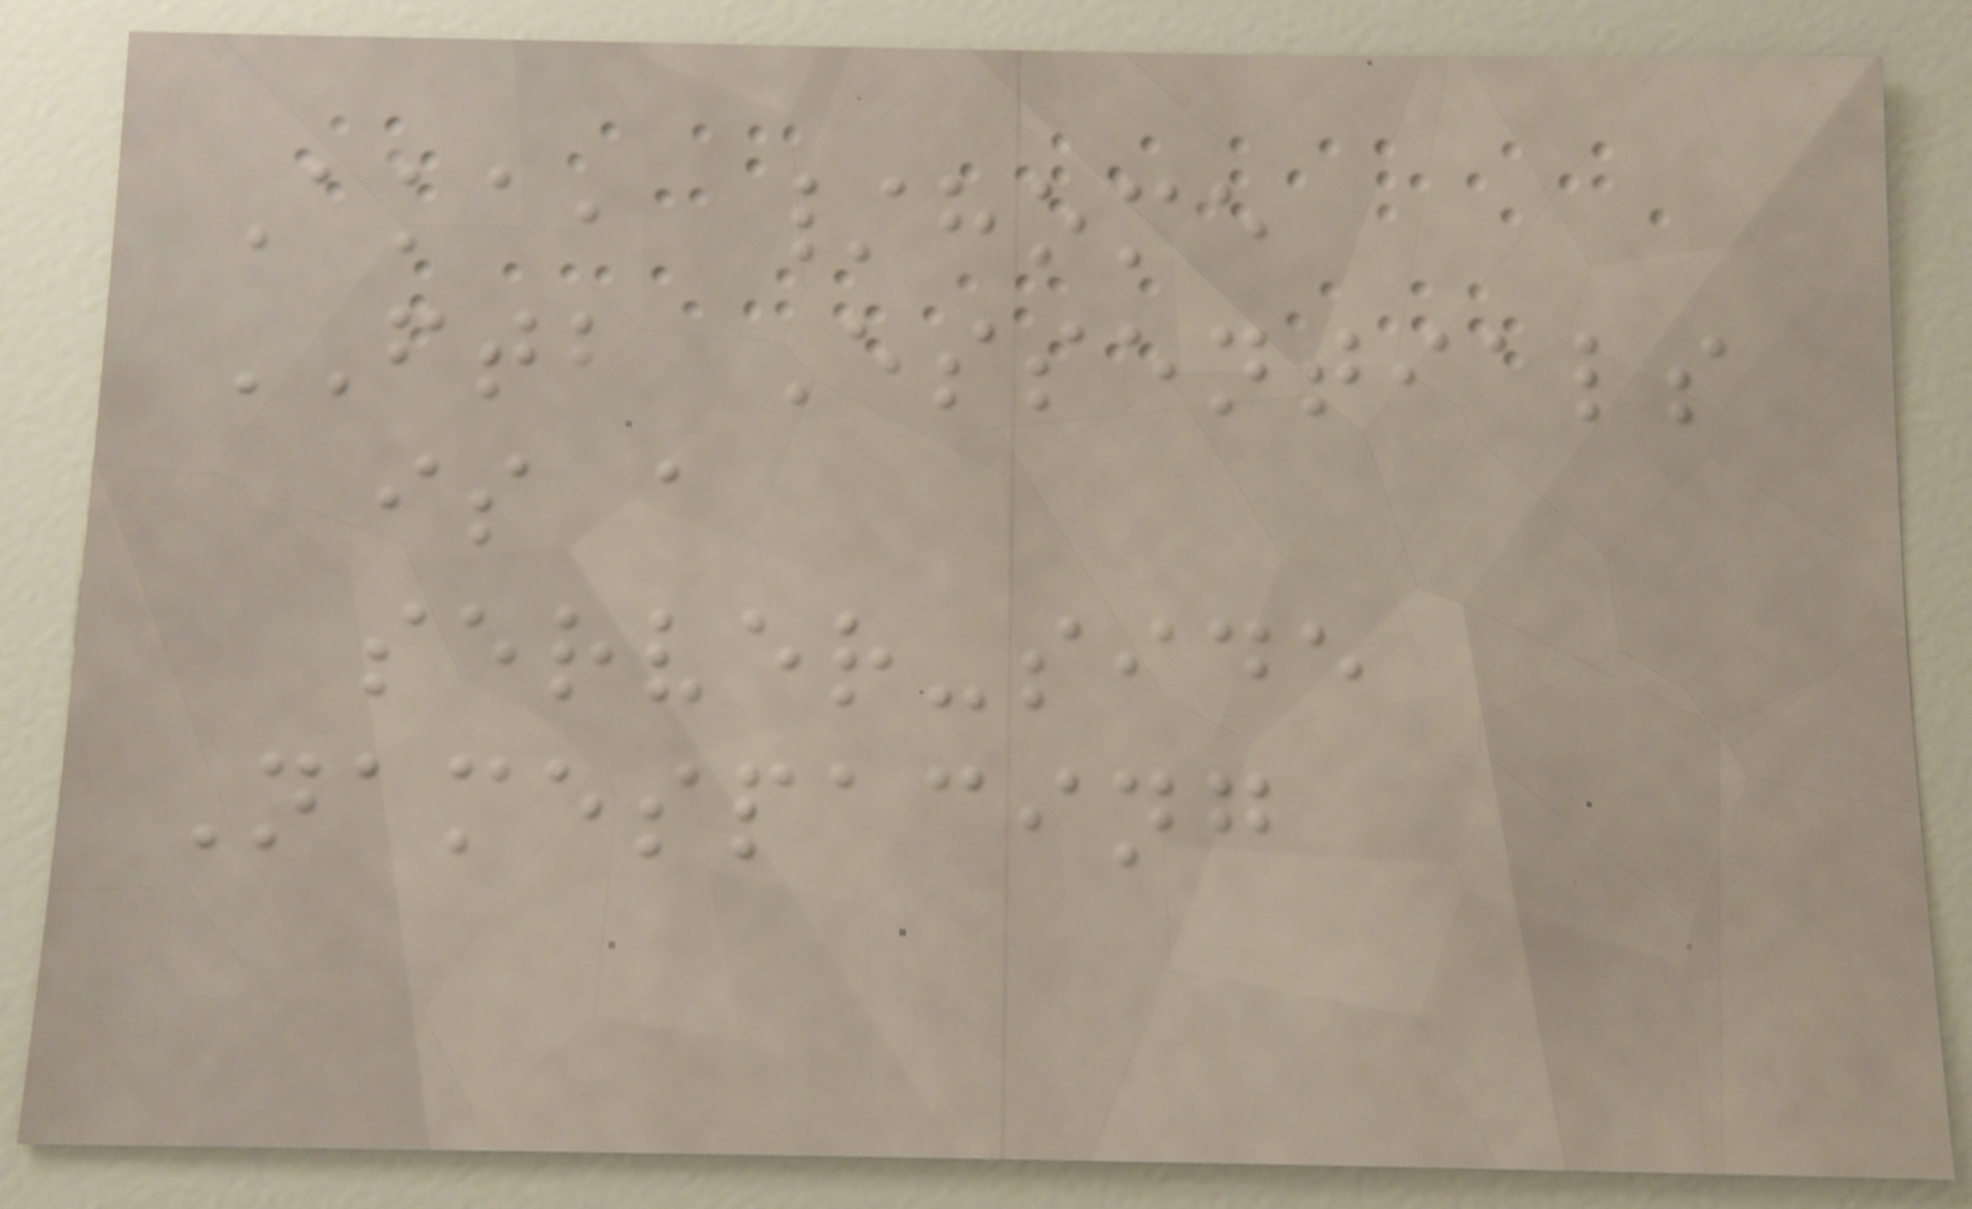Aka, /home
FTB Essentials
is a
server-side
Namespacing
